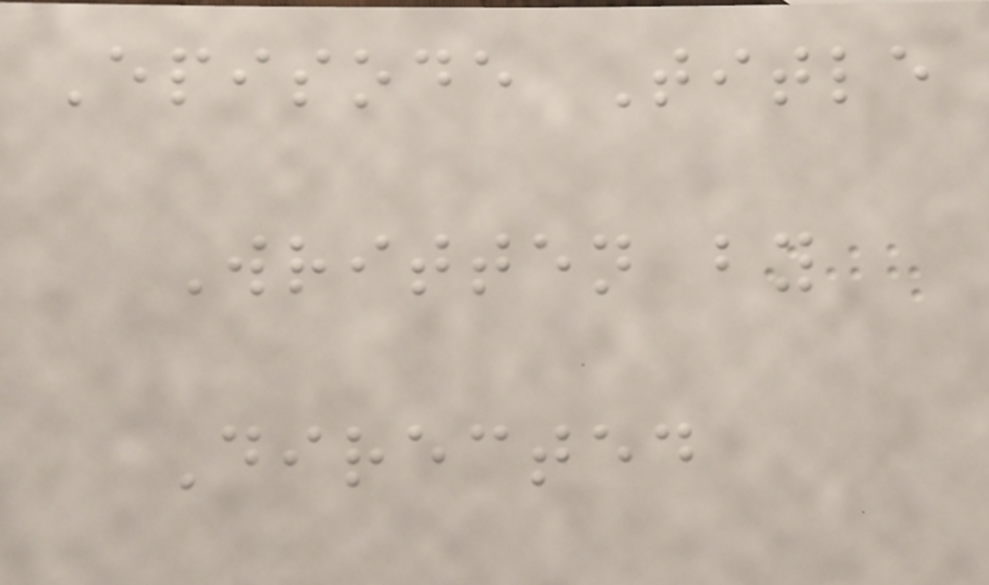Episode Title
Written by
Directed
